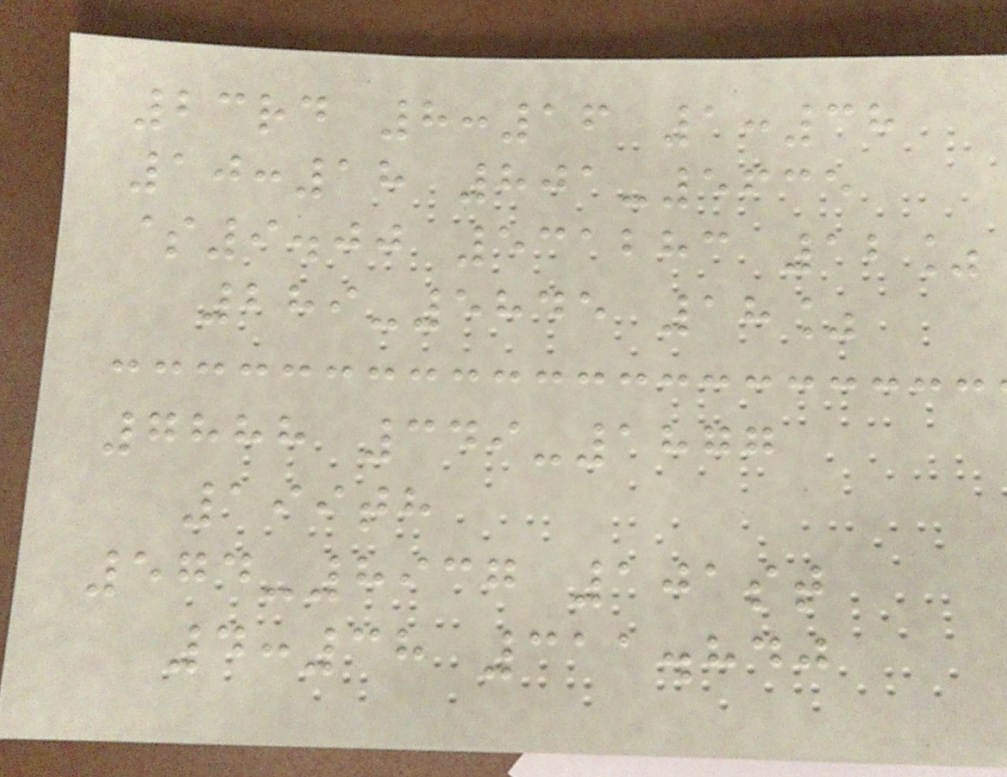23rd 8:16 1:38
10:18 801-5635
$9.00 531283 12%
289-5845 18%
7888 349-1877
199th
574-8937 101st
4:38 311.840
